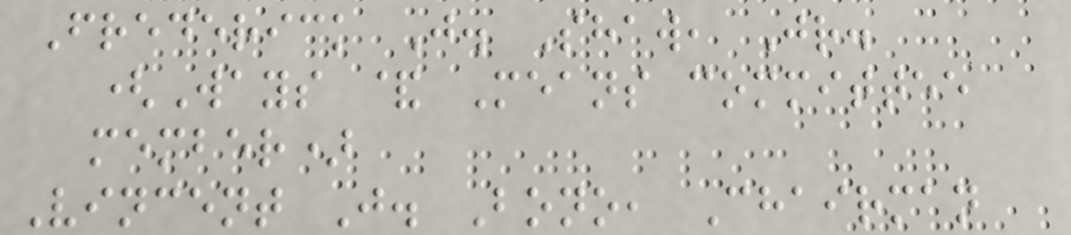Frederick J. Shaw, Jr.
(Ways & Means committee
member)
Vincent J. Bono, Chairman
